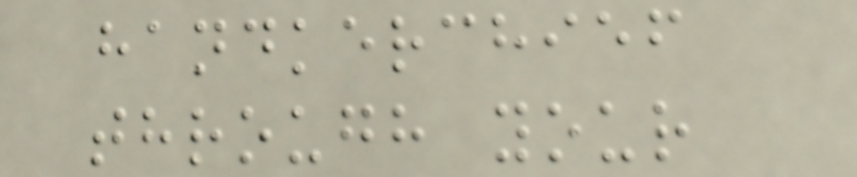handkerchief
through your
